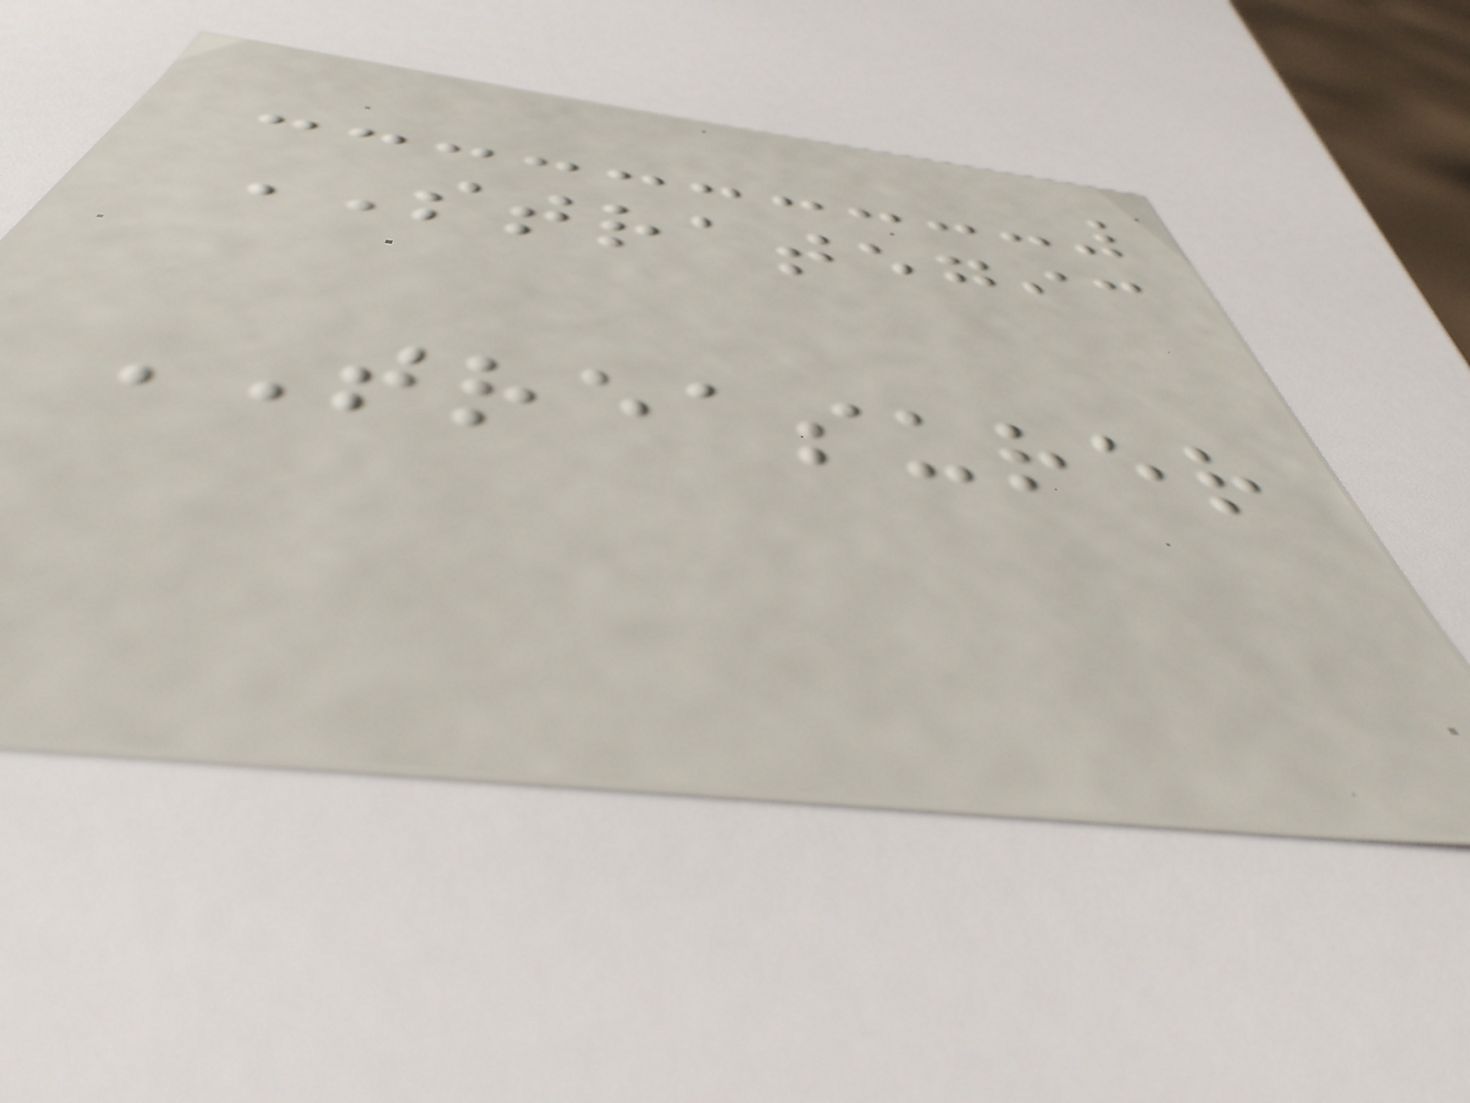STRATEGIC
TREASURER
